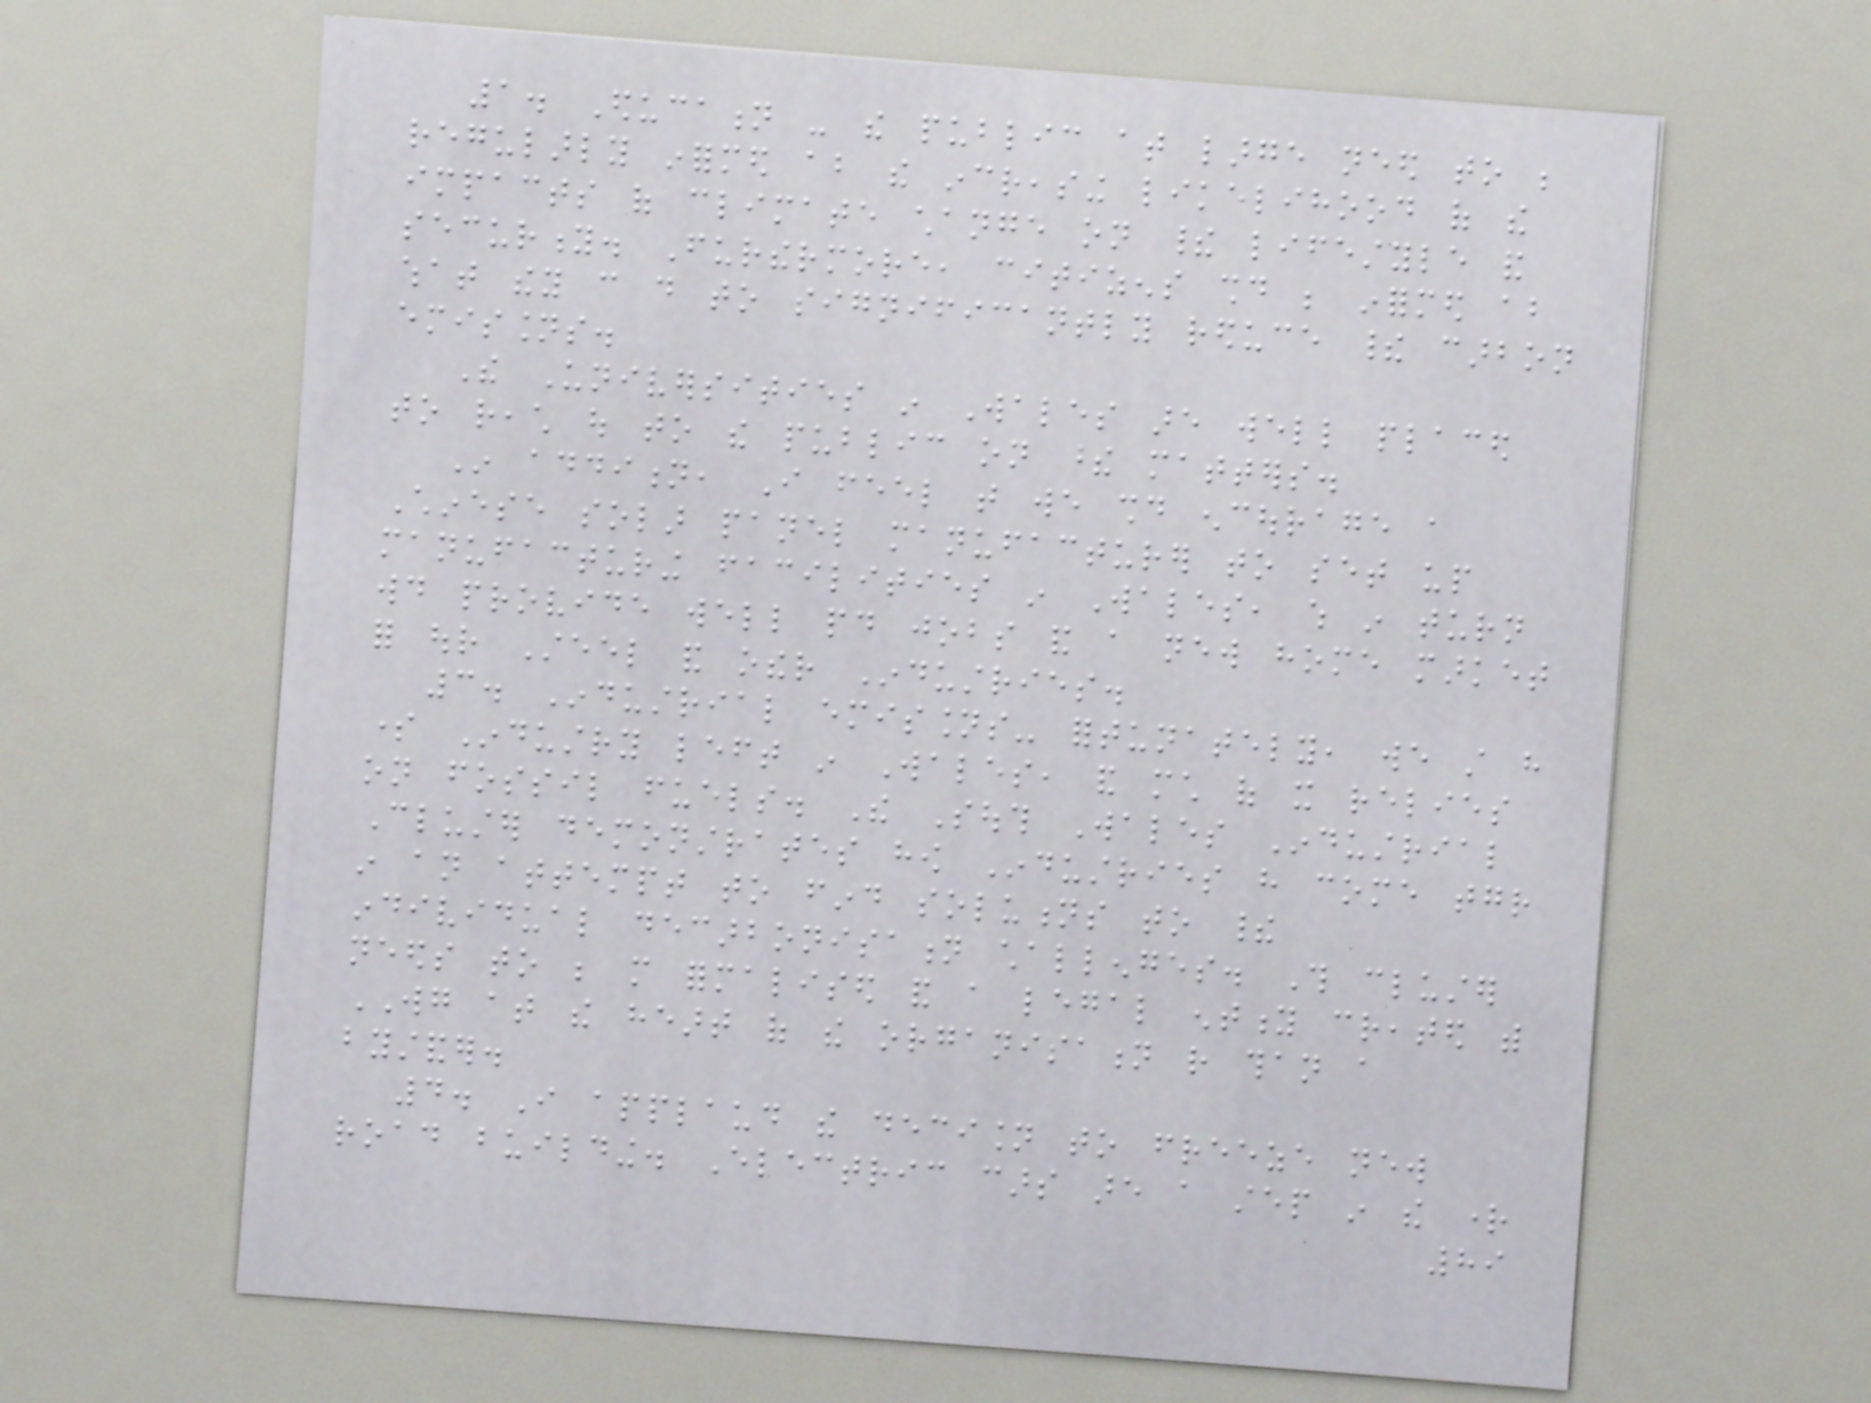1. Education - the public at large need to be
regularly informed about the increasing likelihood of the
impacts of climate change on their lifestyle and
security. Furthermore, citizens should be informed about
what they can do to significantly reduce their carbon
emissions.
The Universities in Wales are well placed
to reach out to the public on these matters.
In addition, I feel that we should encourage a
Chinese solar panel manufacturer to set up
manufacturing facilities in Wales, which in turn
would provide well paid jobs and a new home market
for our Steel and other Industries.
3. Industrial emissions- fortunately, we still have
some Industry left in Wales, and much of it relies
on fossil fuels. The South Wales Industrial
Cluster demonstrates how Industries have come together
in an attempt to find solutions to their
individual decarbonisation challenges. This cluster
needs to be more formalised and a legal entity created with
WG at the heart of the organisation rather than a
bystander.
4. I applaud the decision to freeze new
road building. Electric cars are a step in the right
89
